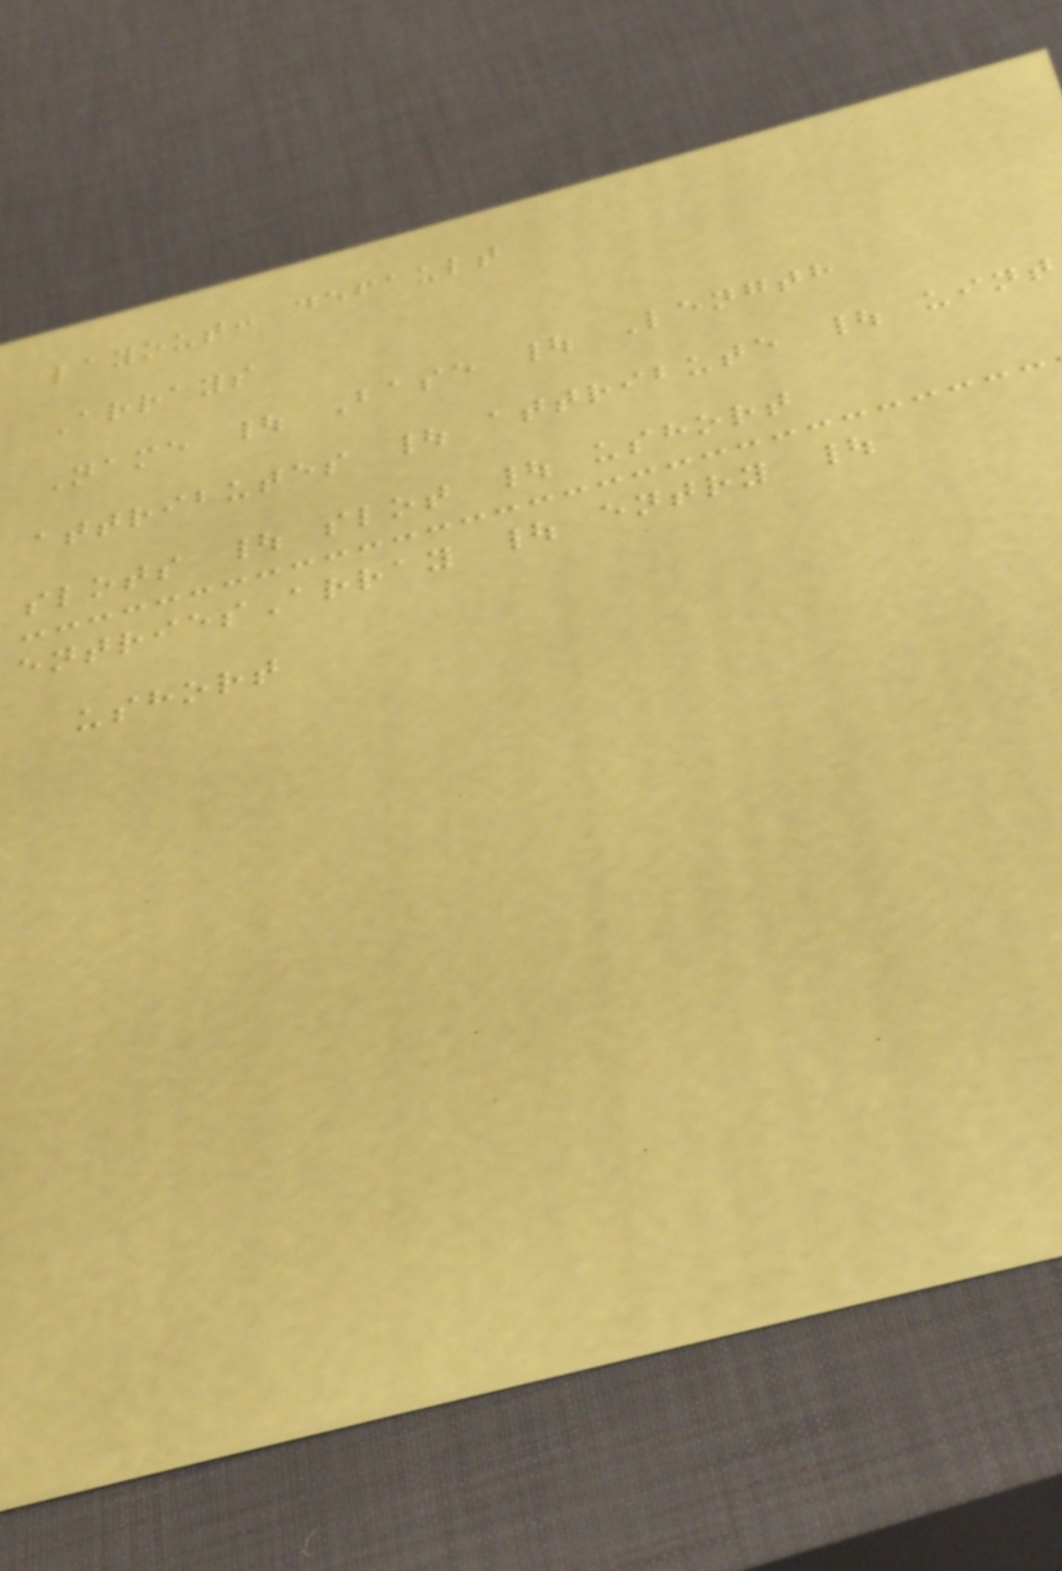layout: default
Arrays
Name | Base | Length
attributes | attribute | uint
slots | slot | ushort
entriesArray | entry |
ushort
